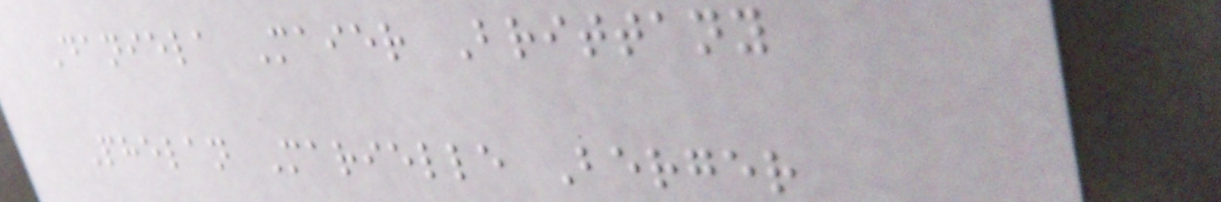Daniela Maier Brittany
Phelan Marielle Berger
